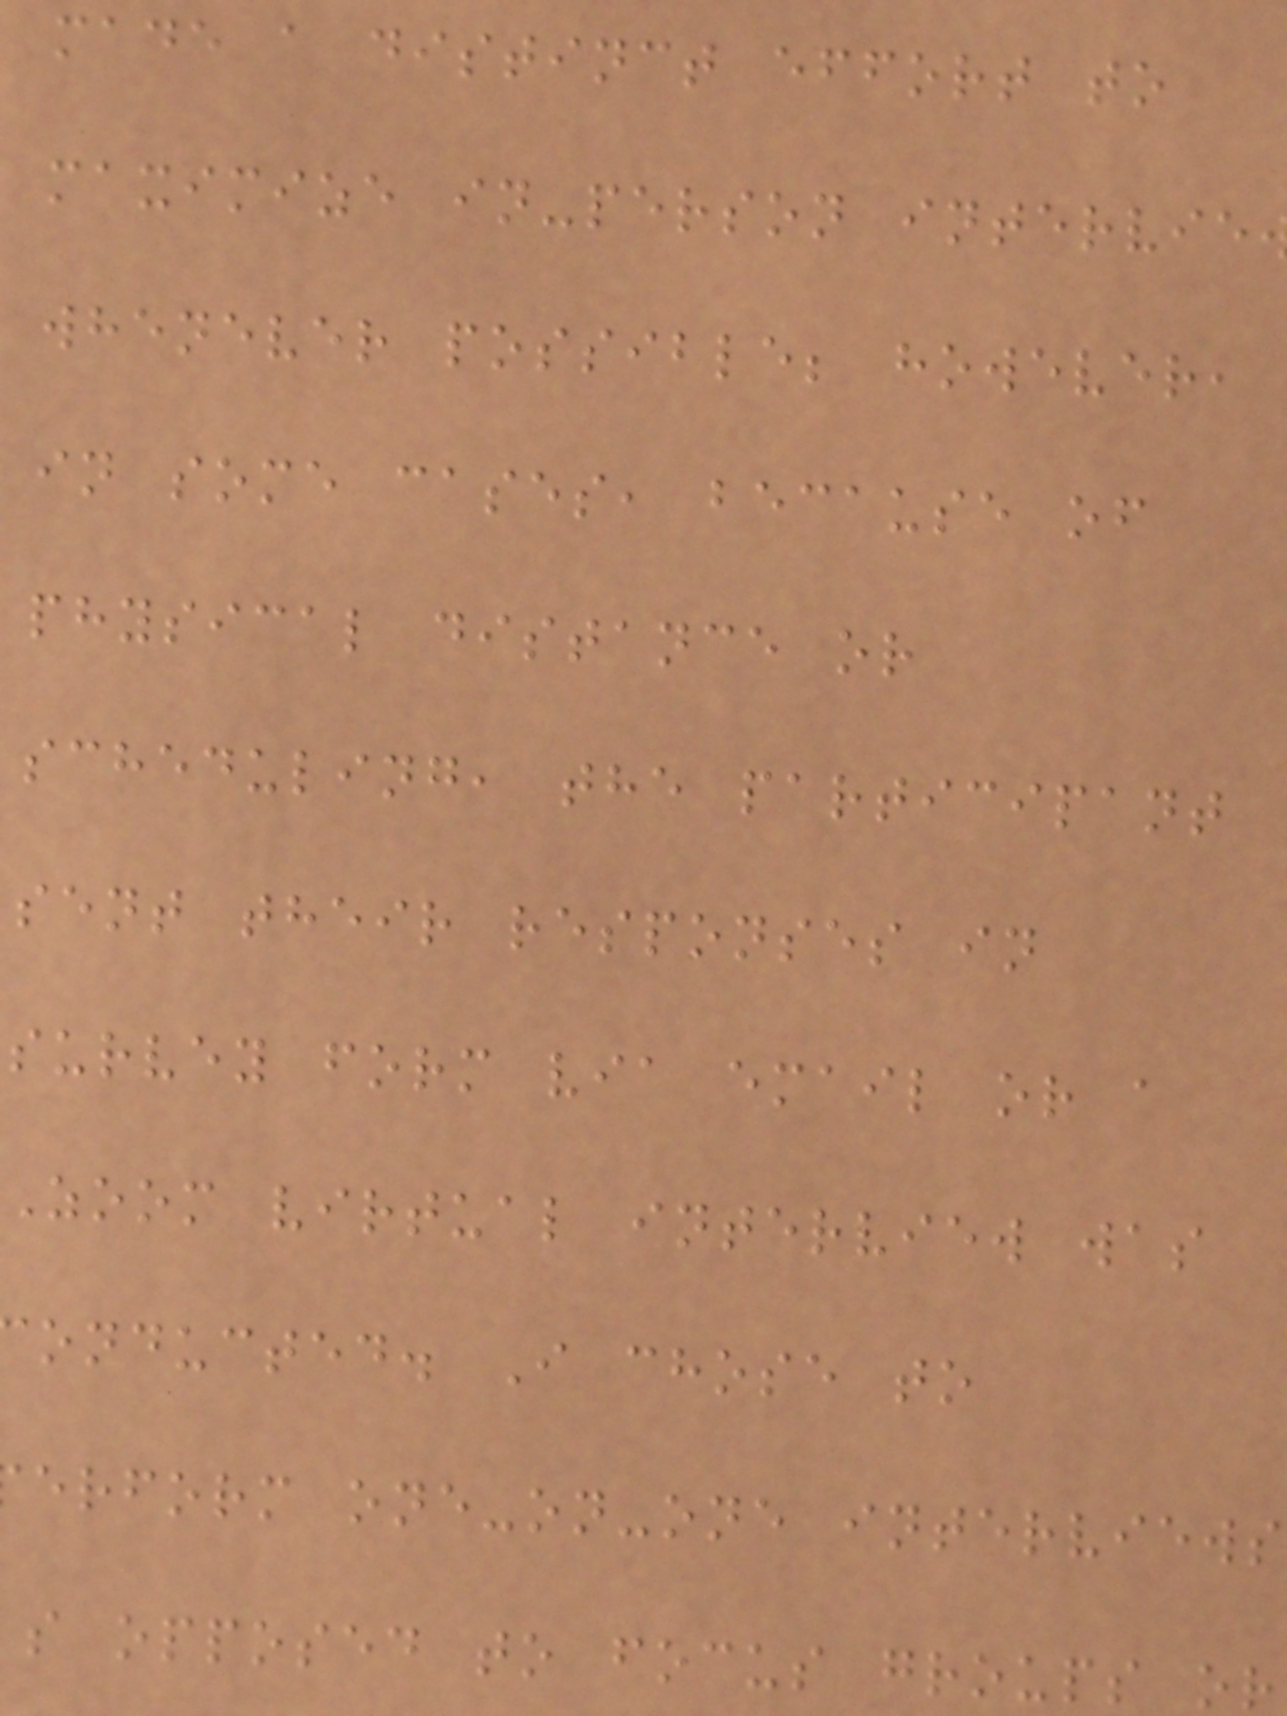made a distinct effort to
maximize in-person intervie
whenever possible; however,
in some cases, because of
physical distance or
scheduling, the participant
sent their responses in
survey form via email or a
Zoom virtual interview was
onducted. I chose to
erform one-on-one interviews
s opposed to focus groups or
